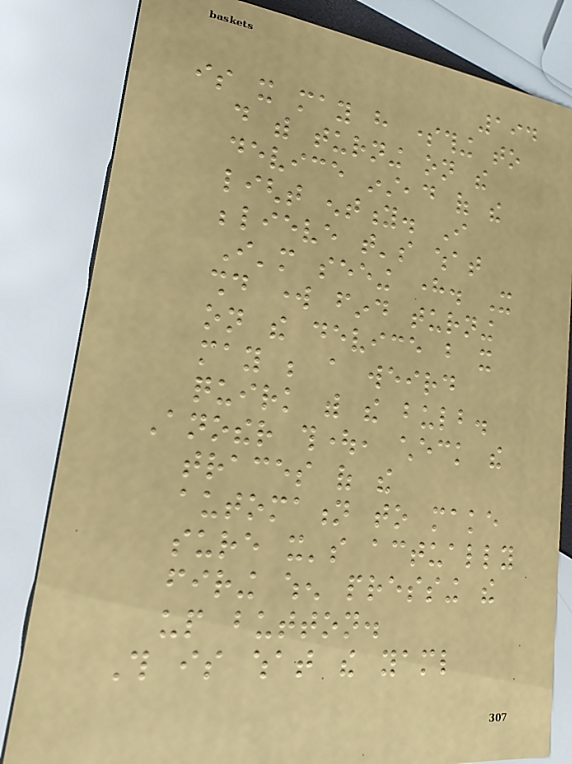194
is it may have something to
do with turning on the
device instead of the
light entity. I
believe that's what
I'm seeing here. It
should work find turning
on the device but it
may be a weird
quirk with the bulb.
Another thought, check the
traces of the
automation to make
sure it's actually
firing when pressing the
up button.
This is what the yaml
